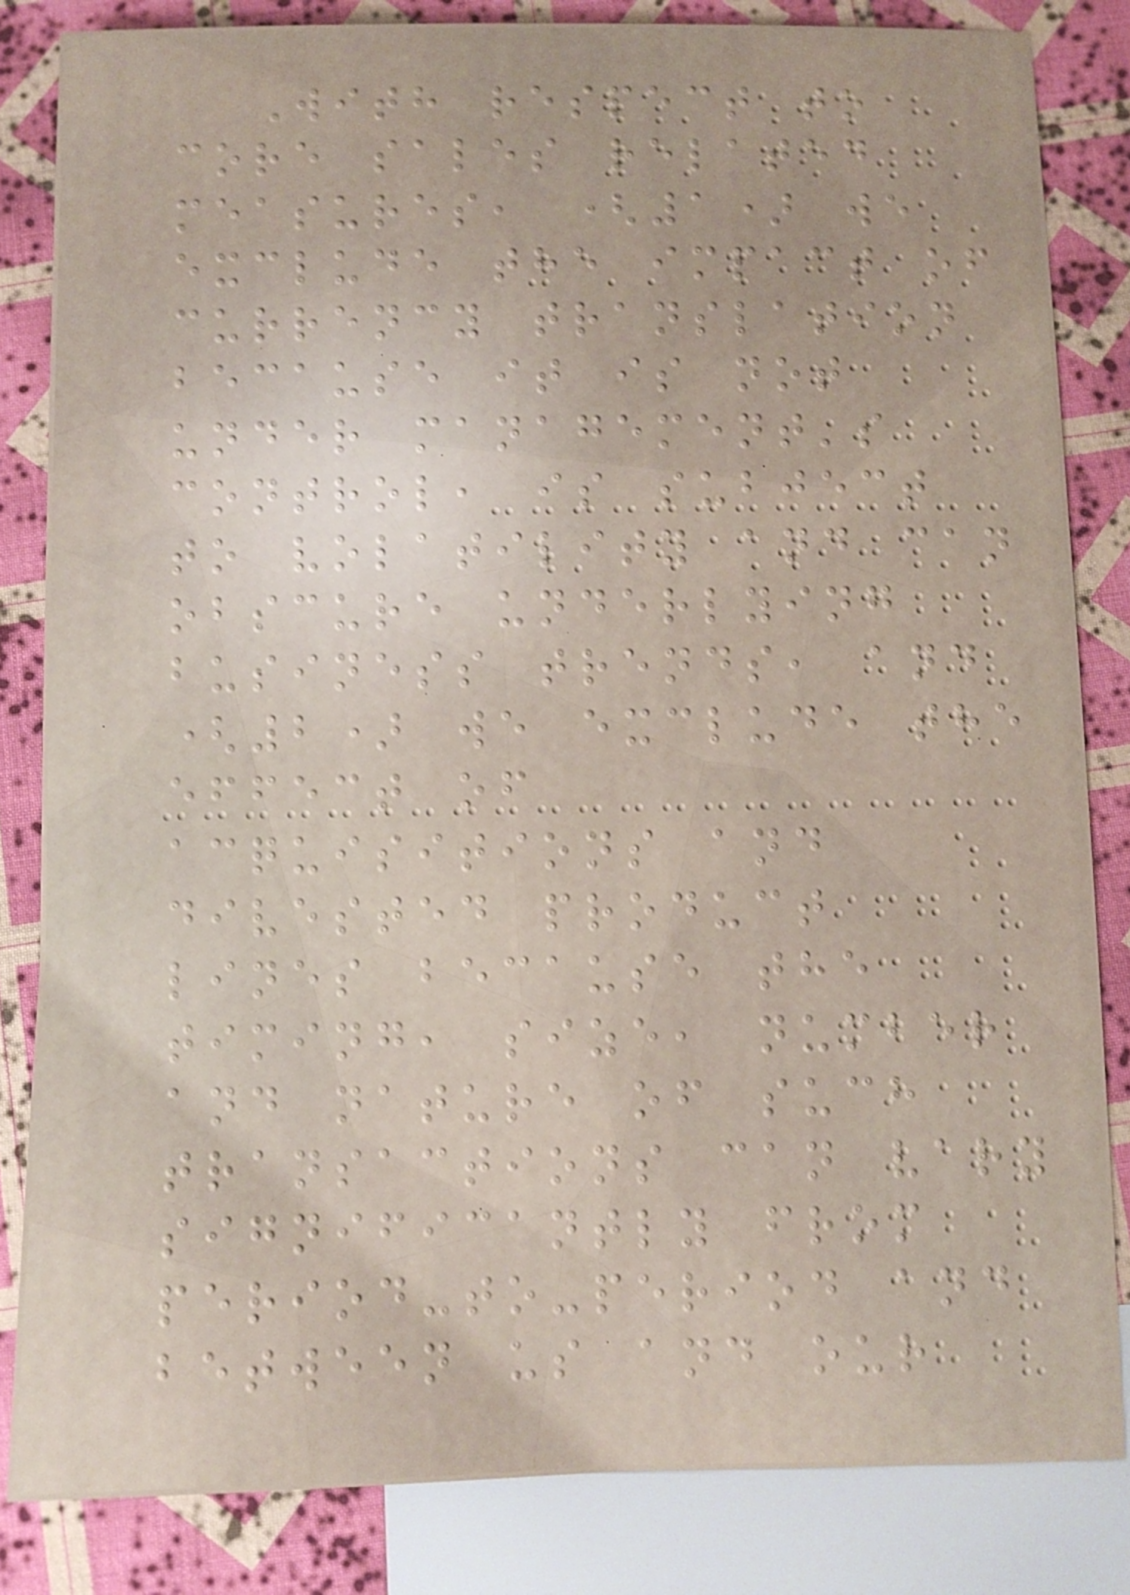With respect to
core sales related
measures, (1) we
exclude the impact of
currency translation
because it is not
under management's
control, is subject
to volatility and can
obscure underlying
business trends, and
(2) we exclude the
effect of
acquisitions and
divested product
lines because the
timing, size, number
and nature of such
transactions can vary
significantly from
period-to-period and
between us and our
